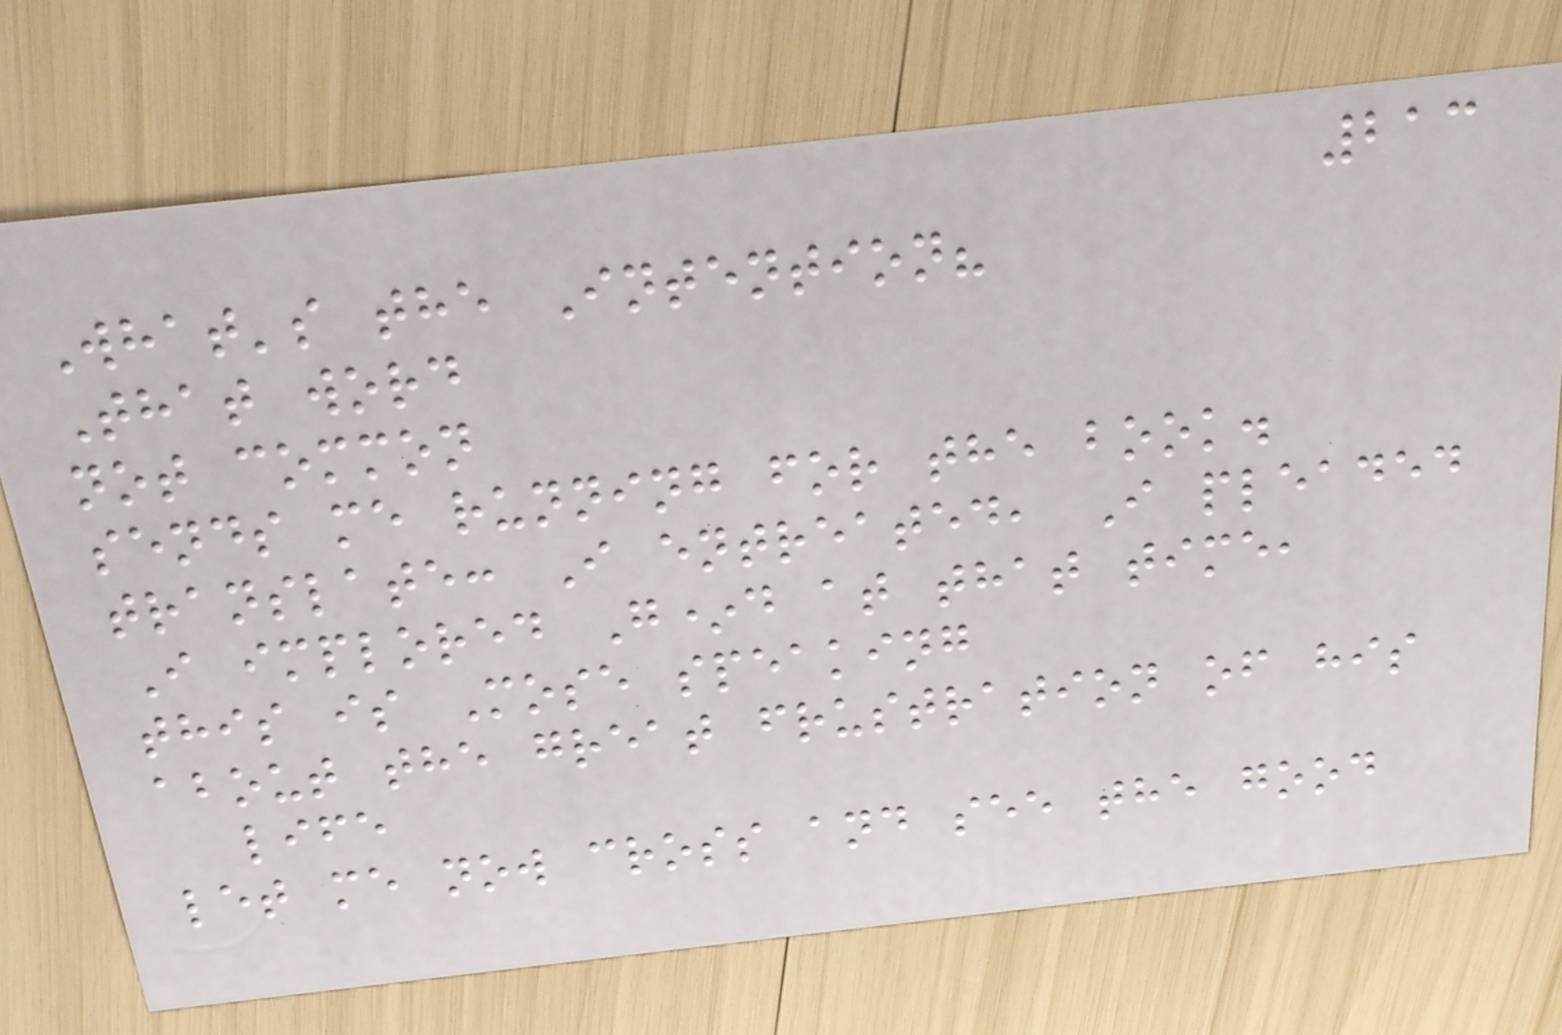213
What's the Intention?
That word
not common
sends me running for the book.
translate: I entreated, I pleaded
I implored G*d at that time,
this is Mose speaking
about the great frustration of his
life
let me now cross and see the good
